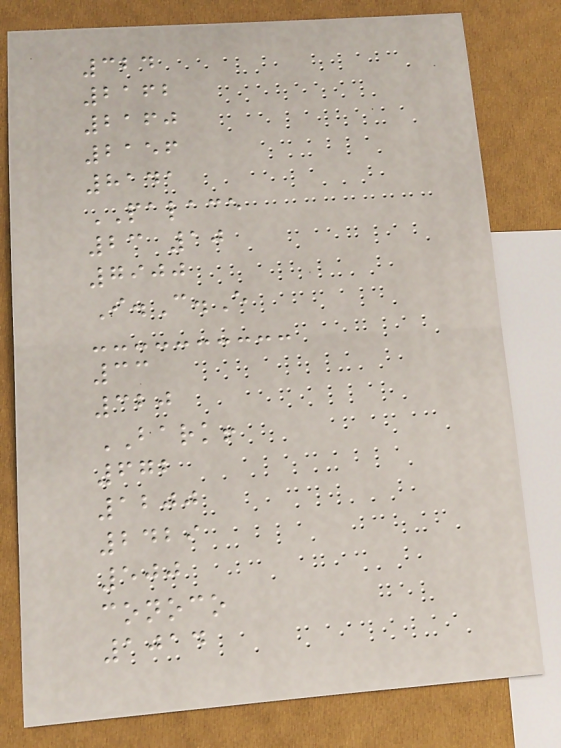324
2162
2160
2156
8141
PALACE
23 10
7900
I.C.E
33
320
BARK!
672
1200
2429
500
conoco
1014
